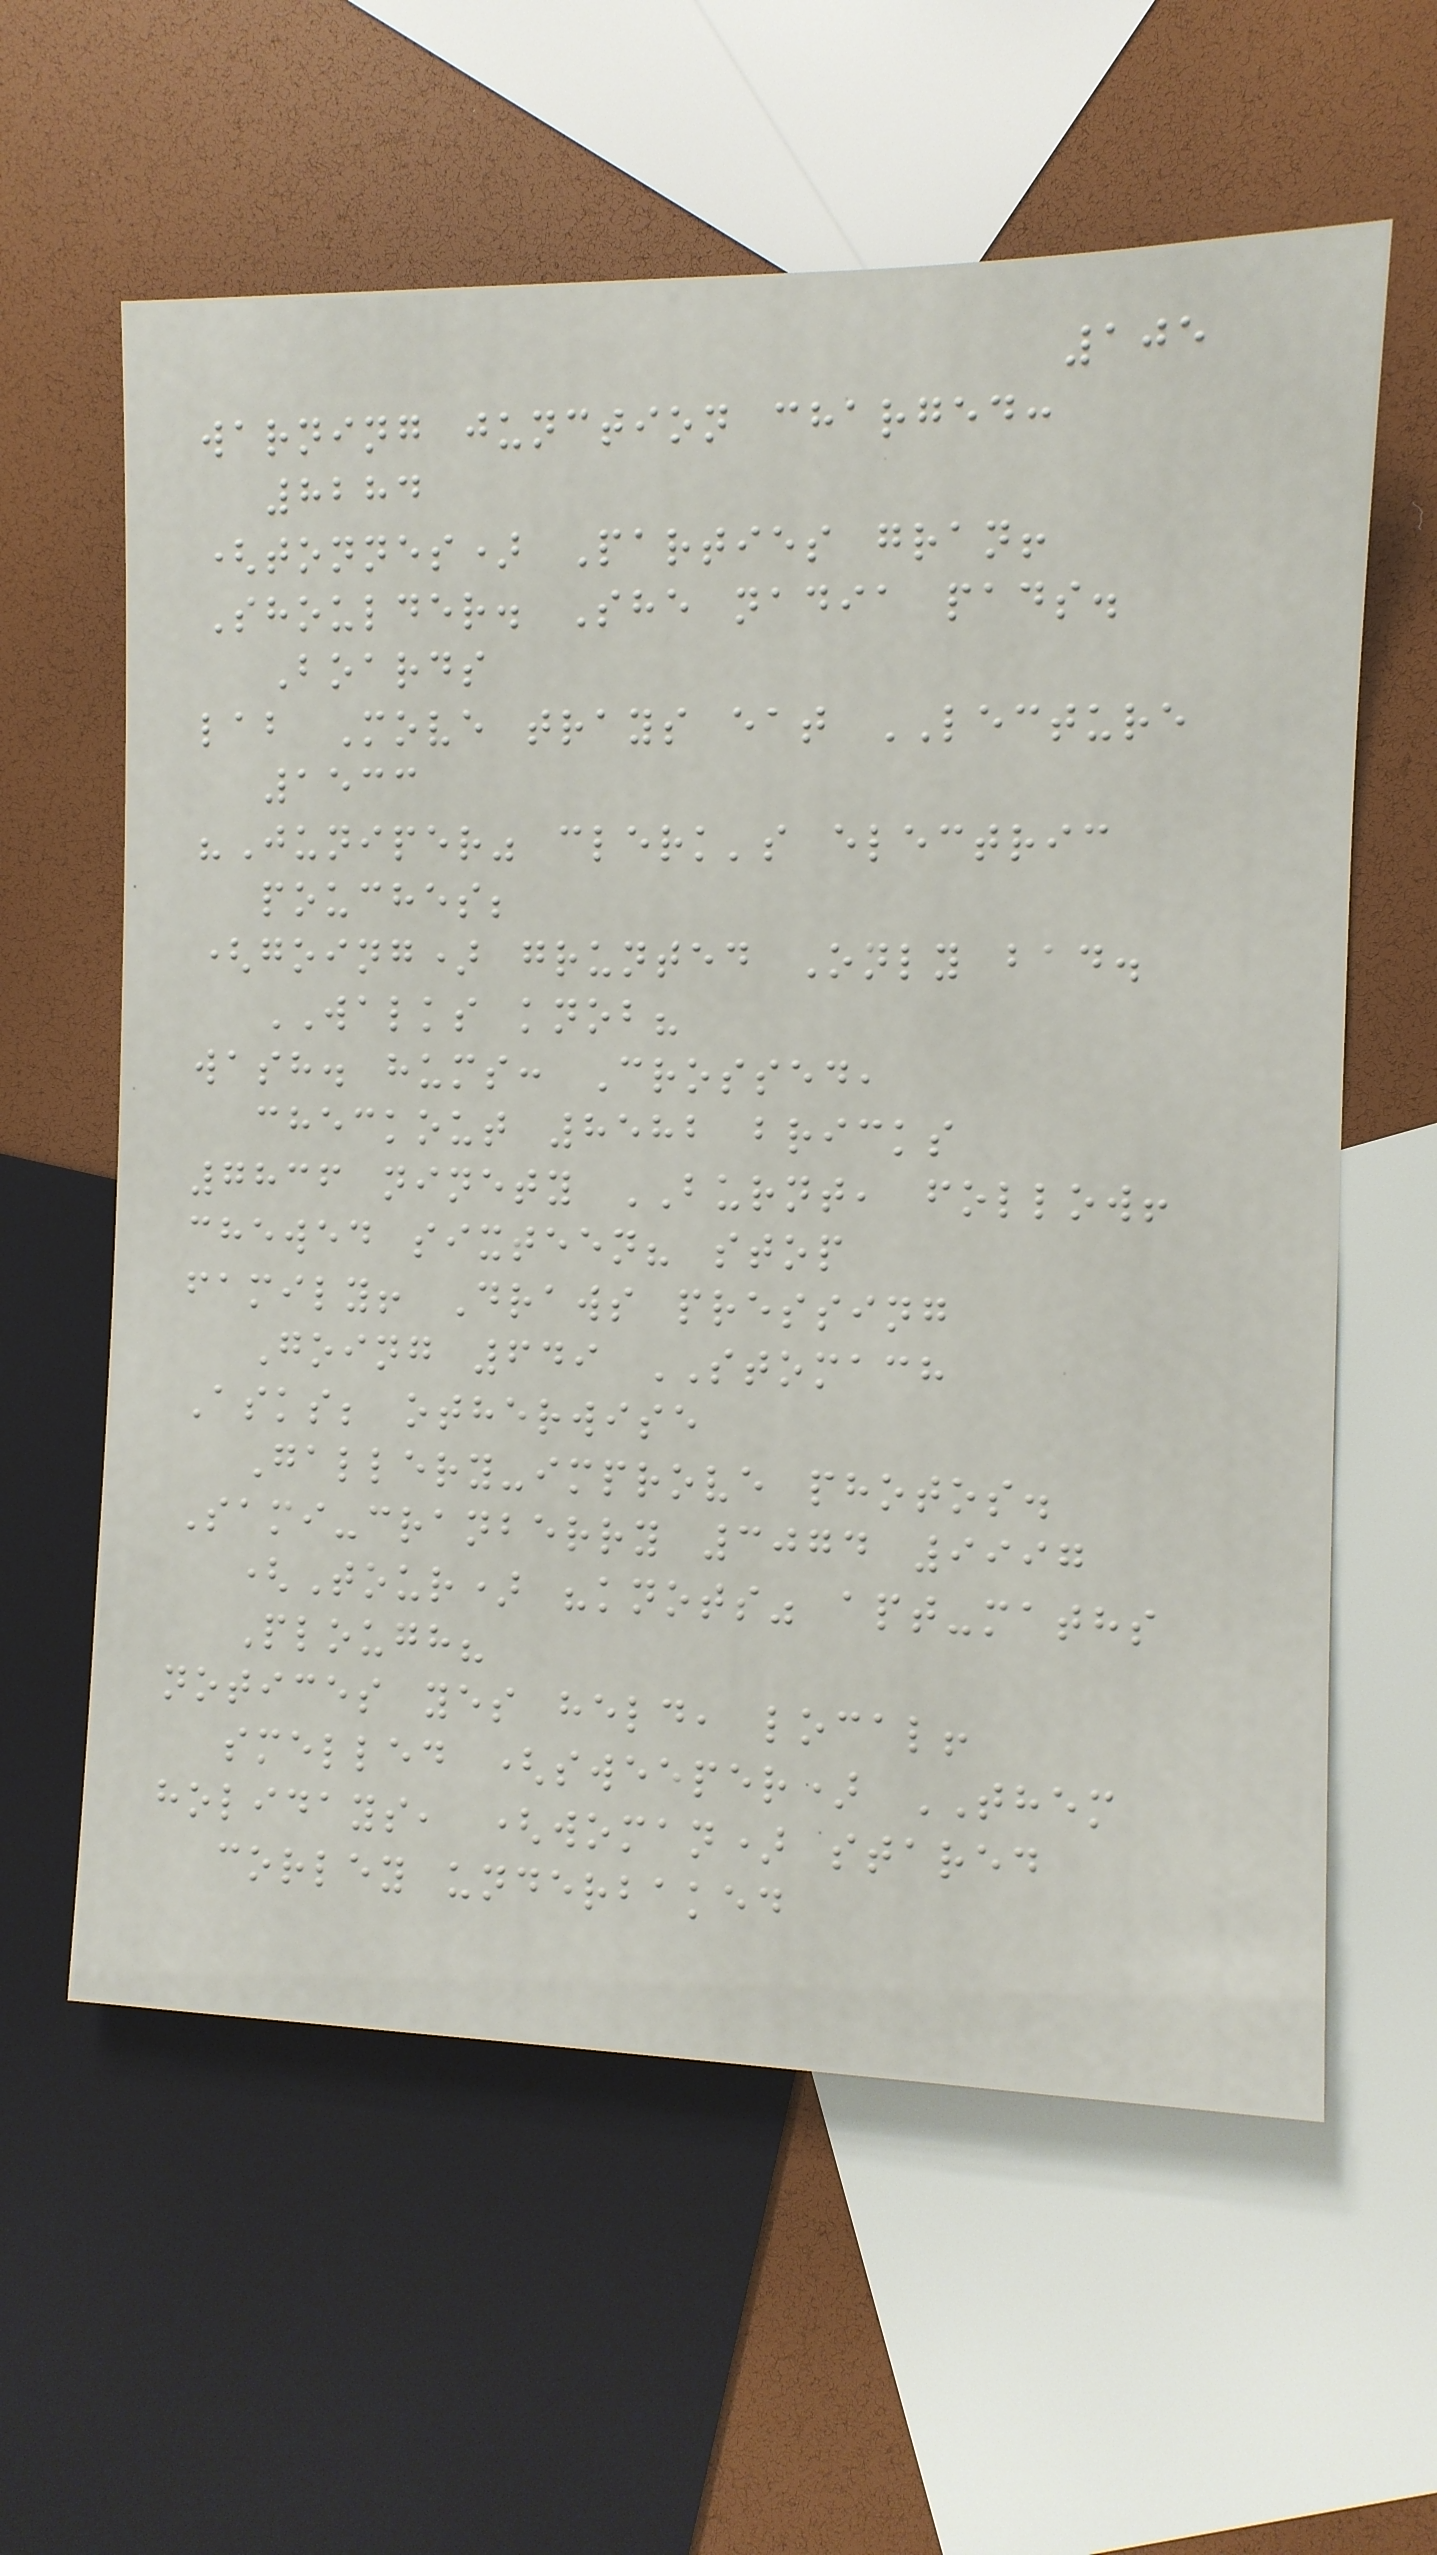105
warning junction charged:
8284
(tonnes) Parties gran!
Shoulder. She nadia pads.
Boards
lab Move trays eat LECTURE
1533
"Juniper" clerk's electric
pouches;
(going) grunted Only bad.
WALKS knob?
wash. hums: Crossed,
checkout 8582 bricks
7836 ninety BURNT, follow!
chewed sixteen? stop
family! Draws pressing
Going 649 STOMACH
Asks; otherwise
Gallery-improve photos.
Sami-cranberry 3074 9997
(Tour) "knots" apt-maths
Plough?
notices yes held, local!
smelled (sweeper) THEM
holidays, (woman) stared
corley underbaked
